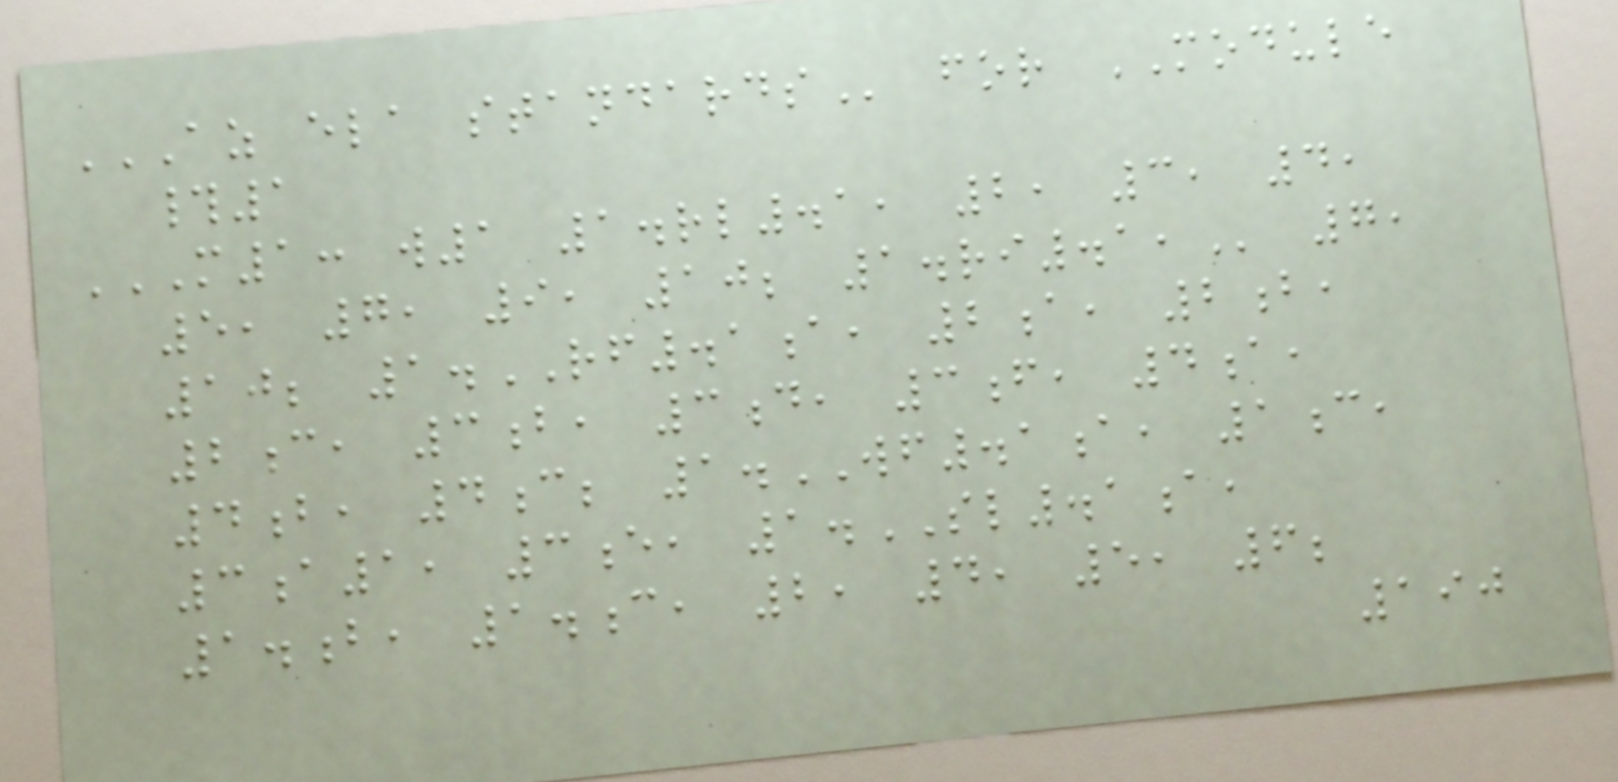AZ ELA STANDARDS for MODULE
#1
M1: W1 1.RL.1, 2, 3, 4,
5, 7, 9, 10; 1.RI.1, 7,
10; 1.RF.1a, 2a, 2b,
2c, 3b, 3d, 3f, 4a,
4b, 4c; 1.WF.1a, 1c,
3a1, 3e, 1.SL.1a,
1.b, 1.c, 2, 4, 5, 6;
190
